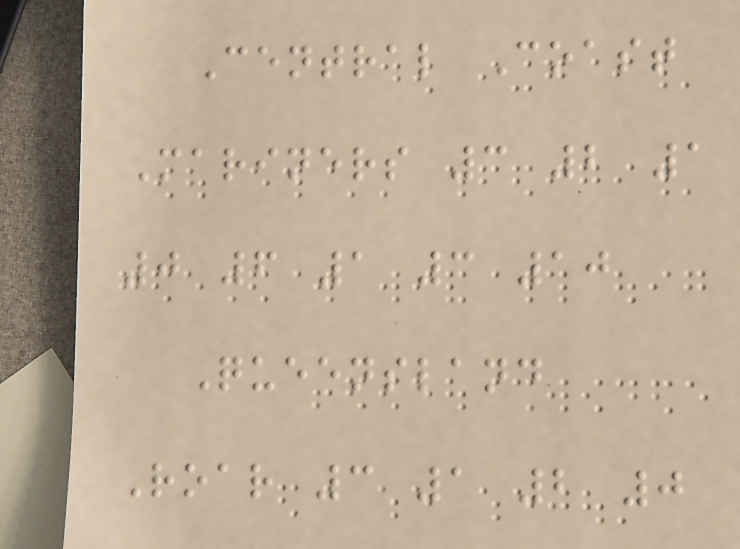Central Coast
Mariners 3 2 1
0 6 1 3 10
Queensland
Roar 3 1 2 0
